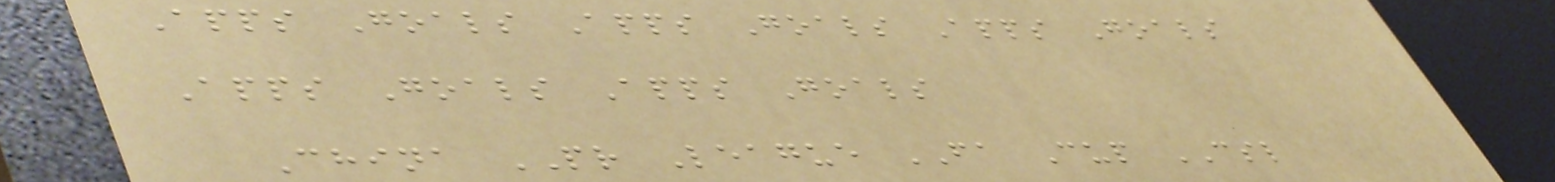Apps Goals Apps Goals Apps Goals
Apps Goals Apps Goals
China PR League FA Cup CSL
